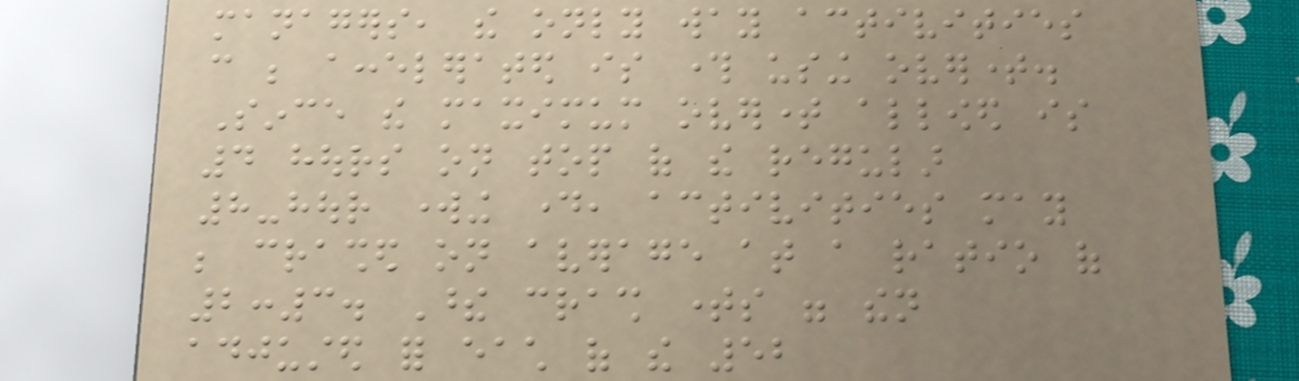managers, the only way activities
can be accelerated is through using overtime.
Since the maximum overtime allowed is
4 hours on top of the regular
8-hour working day, activities may
be crashed on average at a ratio of
2:3. These crash times were then
adjusted for each of the 52
